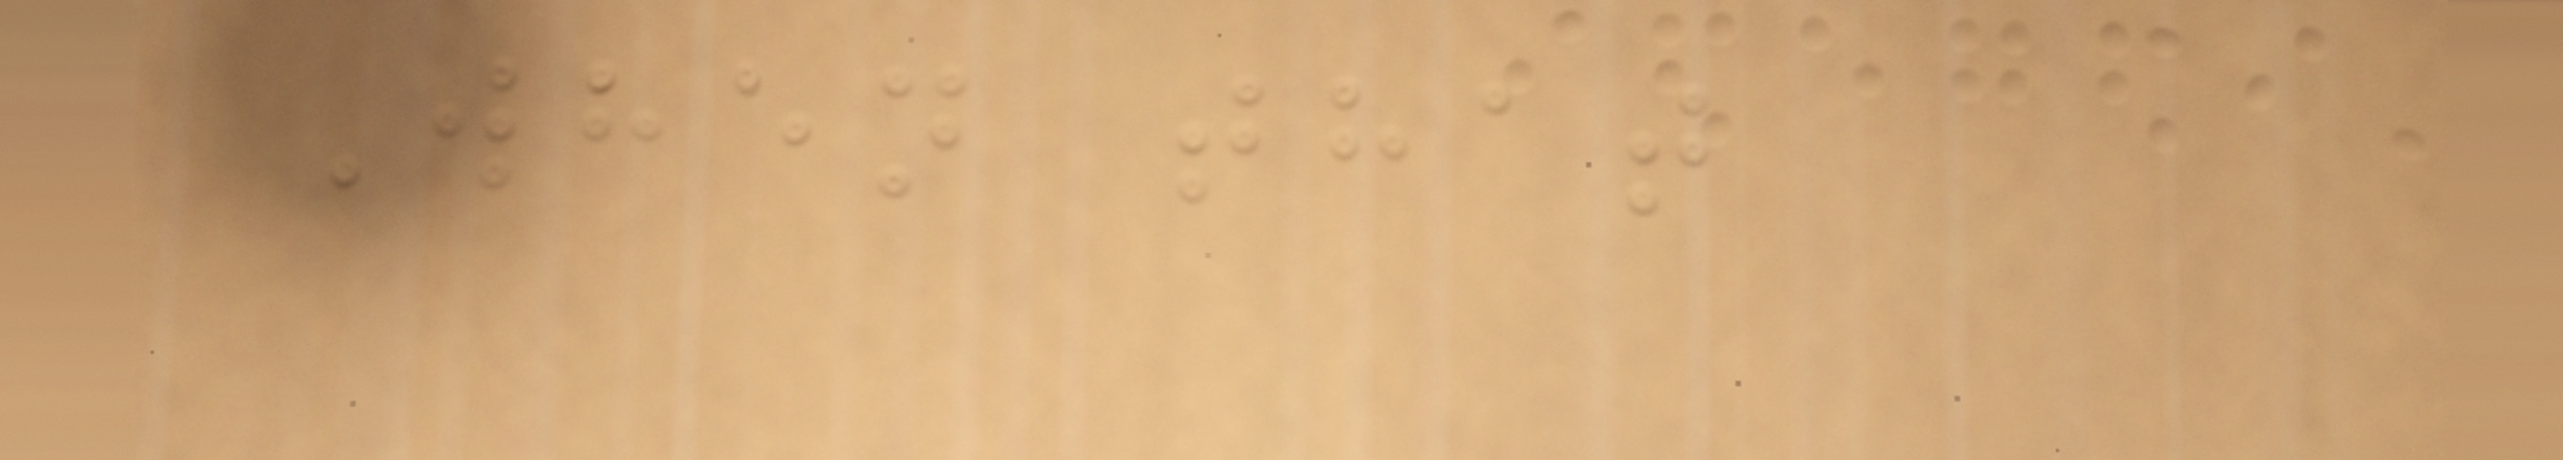When that
